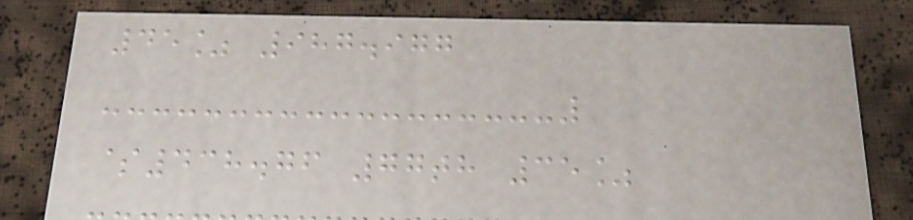45% 987.977
$438.76 77th 35%
